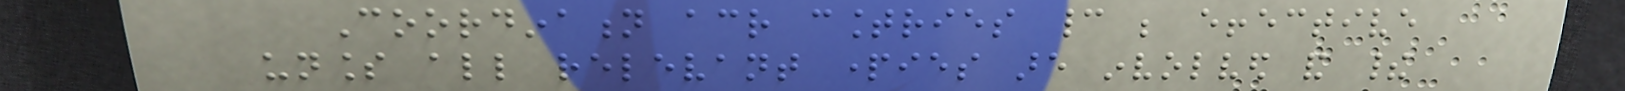Coordination across countries cannot be effective
unless all relevant parties are involved and their
